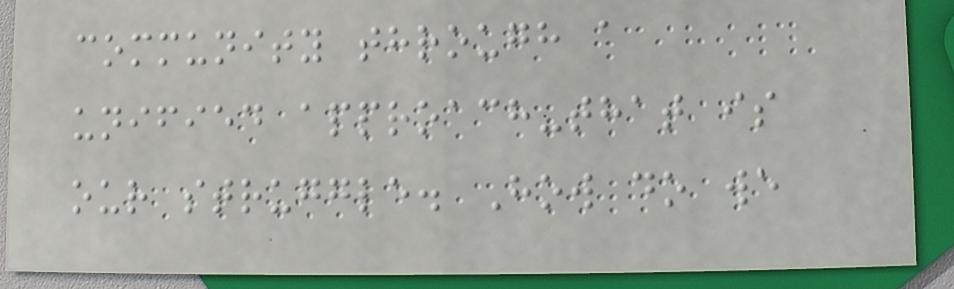community through a
unified approach-that is
our struggle. How do we
